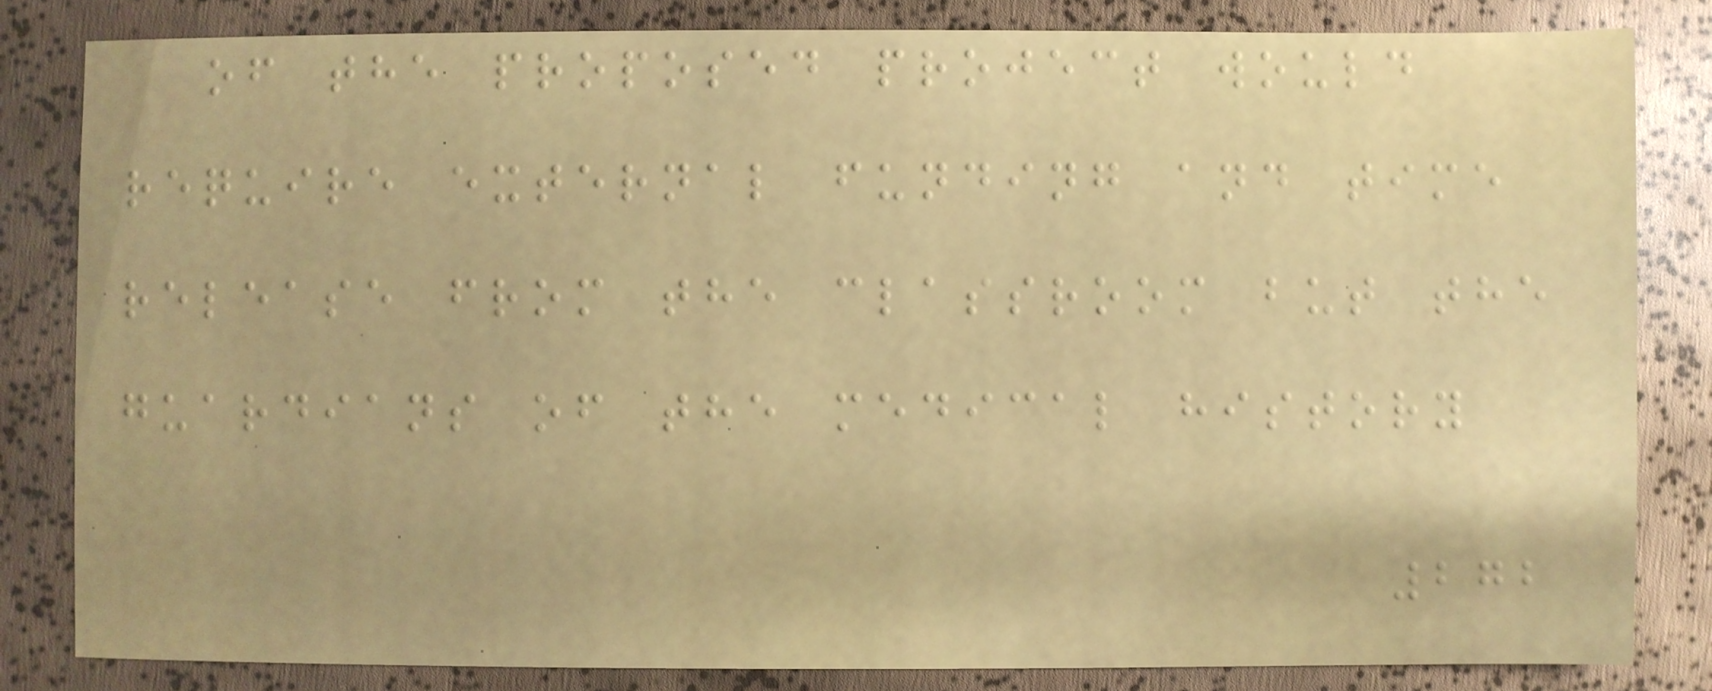of the proposed project would
require external funding and time
release from the classroom but the
guardians of the medical history
272
